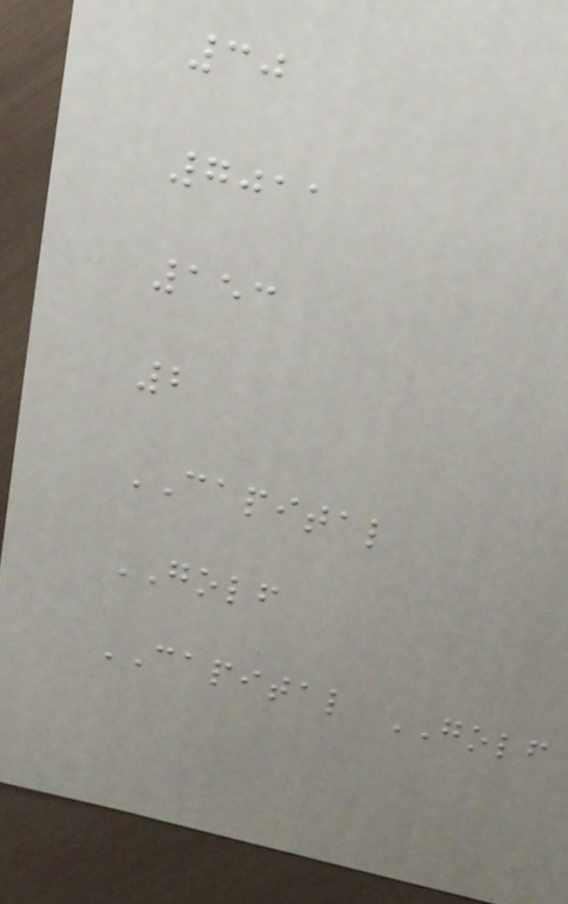30
7011
153
2
CAPITAL
GOLF
CAPITAL GOLF
